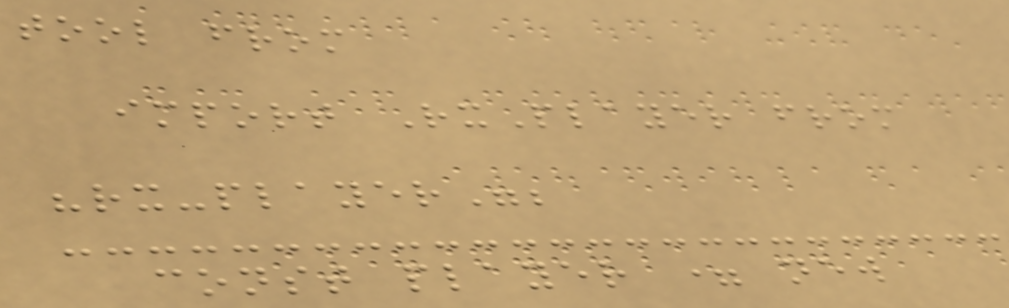tool from
import RxPlayer from
"rx-player";
const player = new
